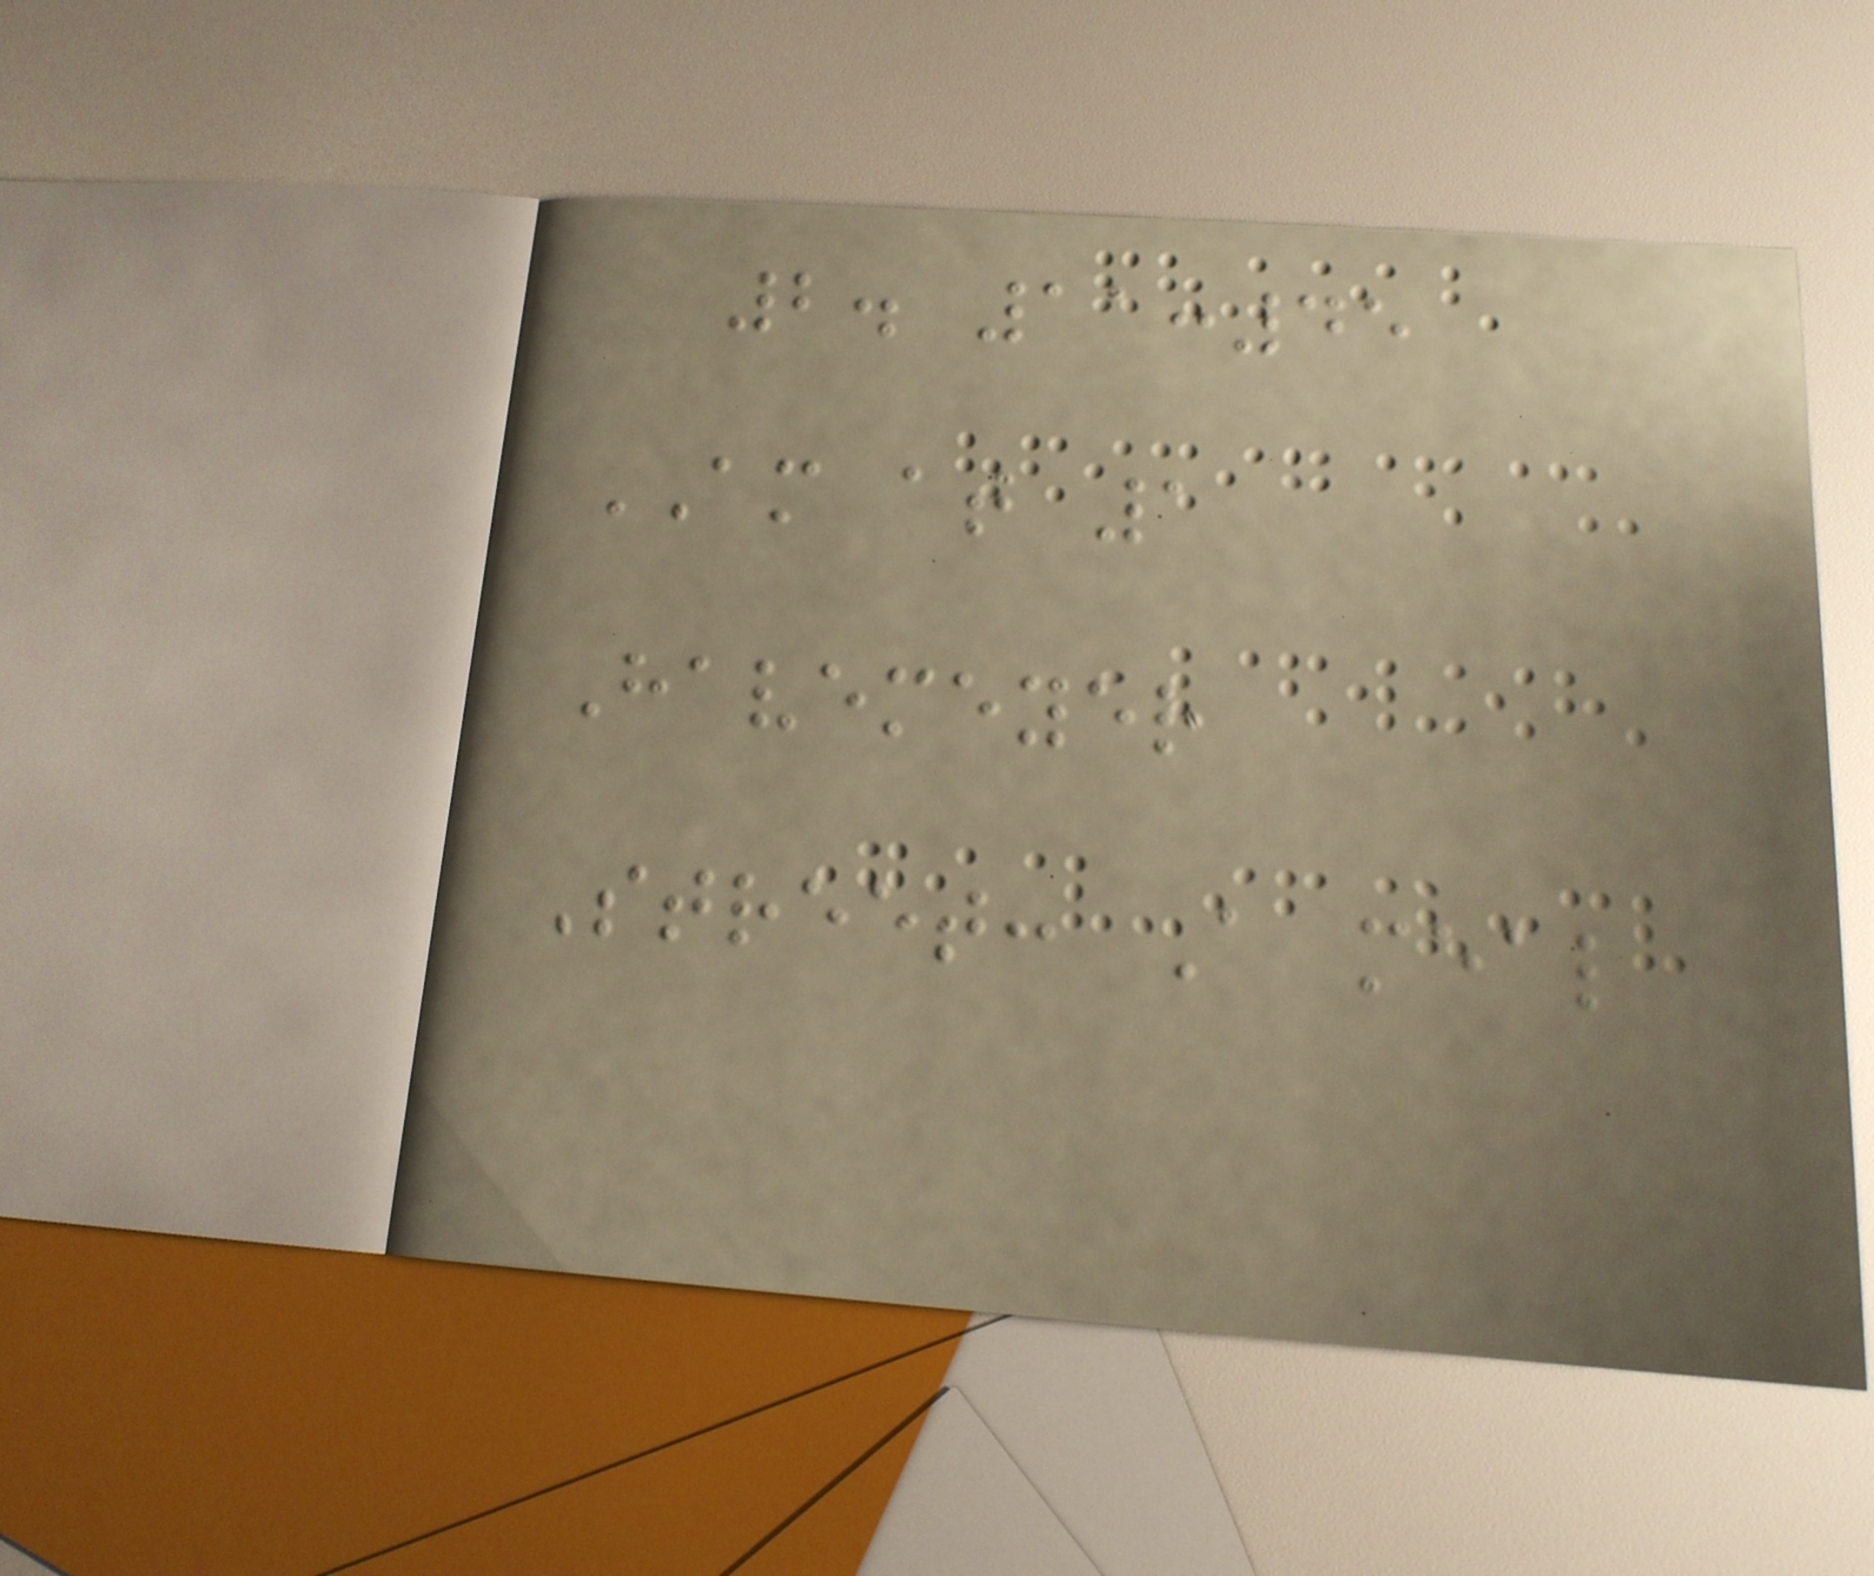2. 11:45
AM at 1
Havemeyer
Street: A meal
